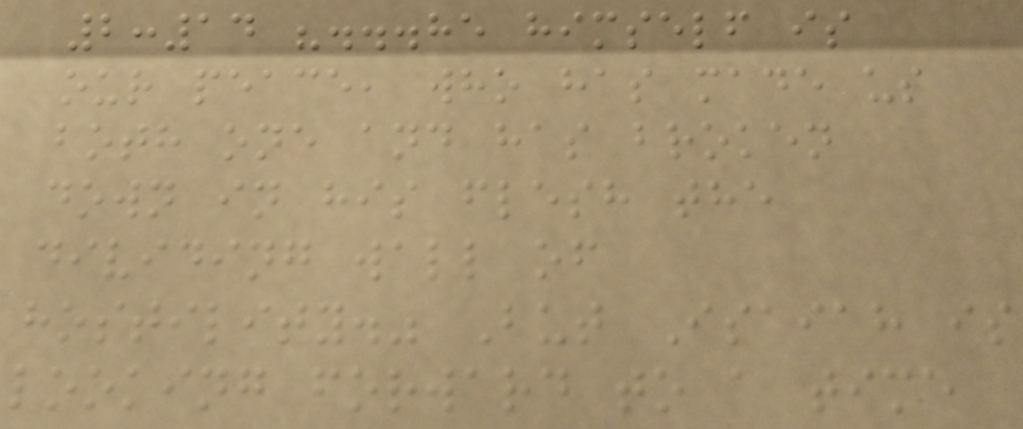2:14 "...he himself is
our peace, who has made us
both one and has broken
down in his flesh the
dividing wall of
hostility." But Isaiah is
looking forward to a time
